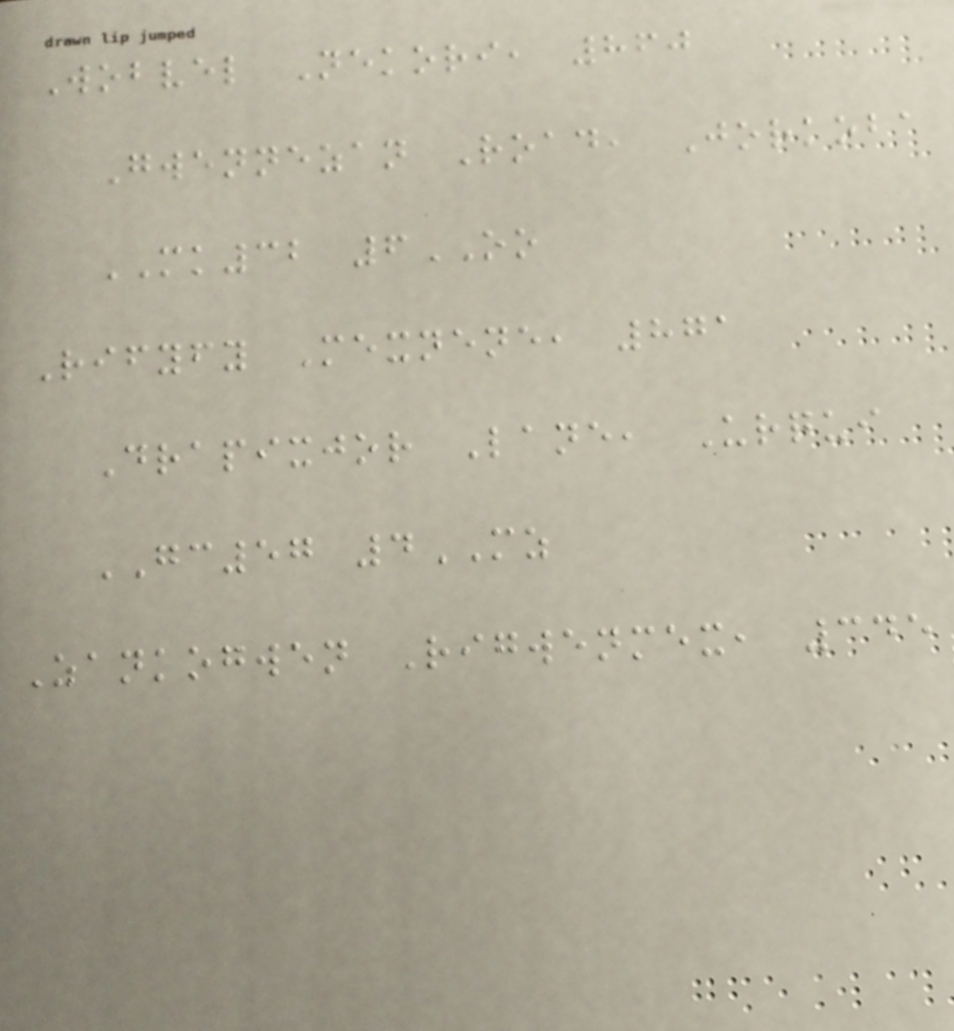Wobvel Nekori, 860
Gwennezan Road, Jorkoba
MK32 6OO
Rifyfy Mexnene, 871
Drapixjor Lane, Urqui
GC57 4MZ
Zankogwen Rigwenmex, 345
